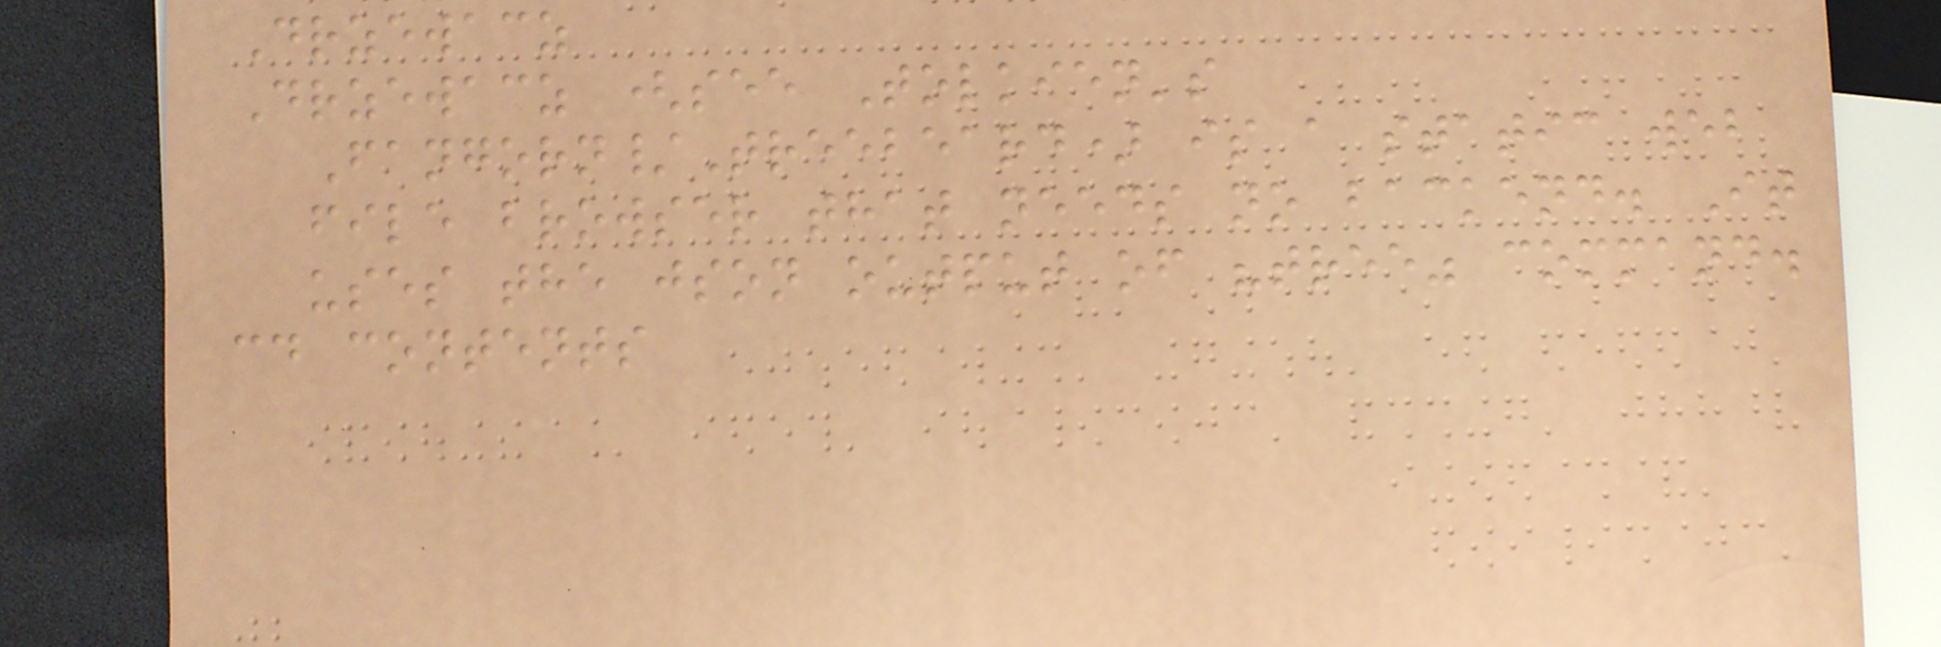Drzewacz
Drzewacz (see Tolkien's
Fangorn/Treebeard) is a static web
file browser that needs no backend. It
uses the json output of "tree" command.
cd contents
